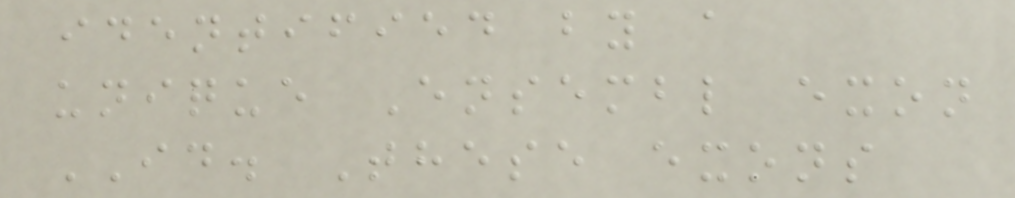identified by a
unique Ensembl exon
ID. These exons
